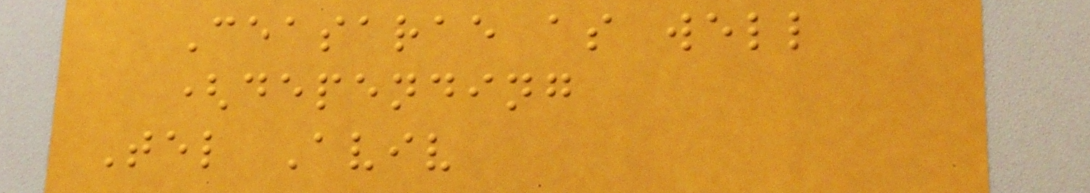Ceasarae as well
(depending
Tel Aviv
